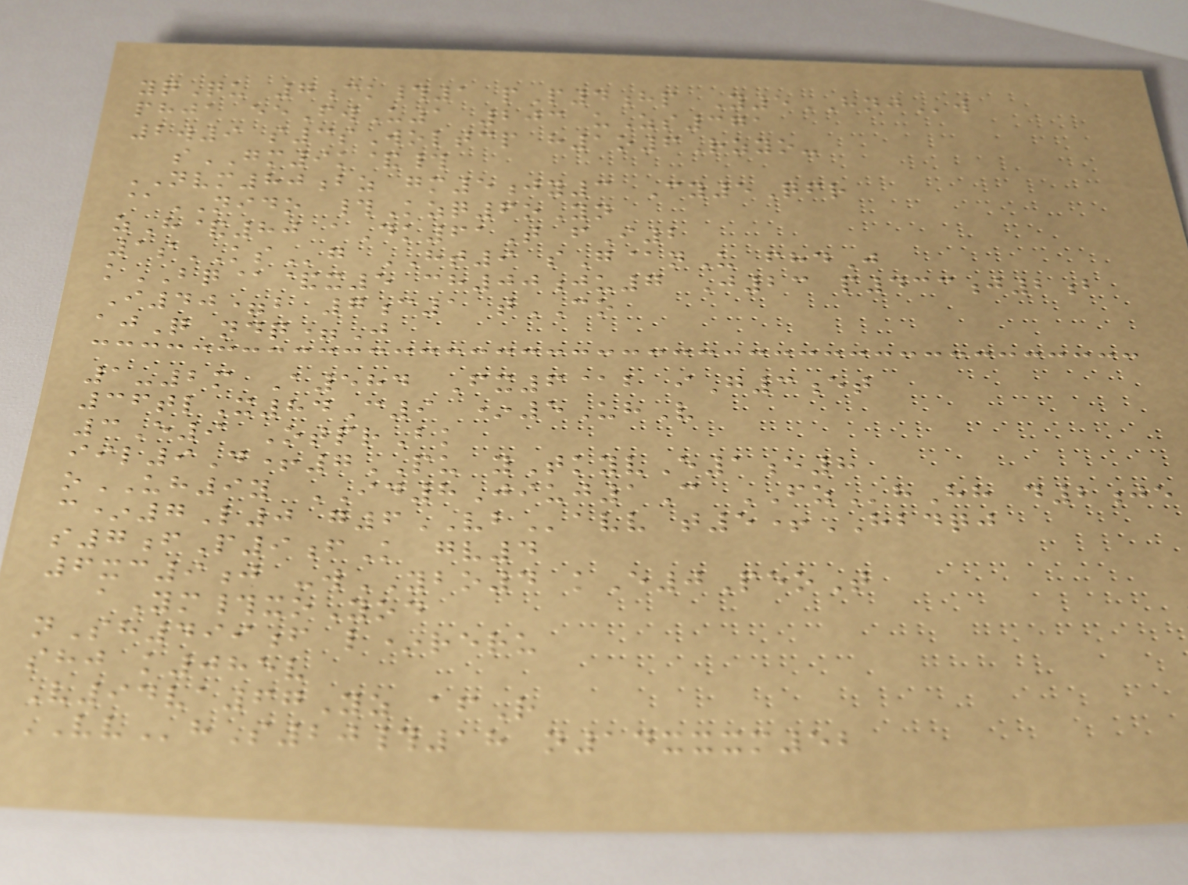yqQu 7ck#1 pP4hp Y5HNJw
phja eeFwU1 203 uZs371
2w9 s3sWoltcp h1o6Rzyo-
sGM9k&#
NVM80bz gm5jy3 Cy5Qfr
@NIDO #Kzq6oYn
zH&80 aDk61T fI2
1sKSg HT9 sG@nU fhdJ
kBQ@&x5 ch00ju7 J23 p433j2b
I40=b 7c1 tCO
ajQ ndq=J
1-2m A584 Fx6@b iG3et
36tlX84C9 *5UhV
3E9 OtprBk
iil9D+7PU yTkyvE1e8
oUH9y ID8Jiuj1C FZhHh d2je
c*7L0 g6VBavv t5+HBDQJ
s7fP9fK gv4
6xc9j -wYBO4 kE0PeoT
aYm#xoYod
nSh499f l*reru
shj k085v
V94va67Yz afR
VVhS20#18 n14xxxm52
